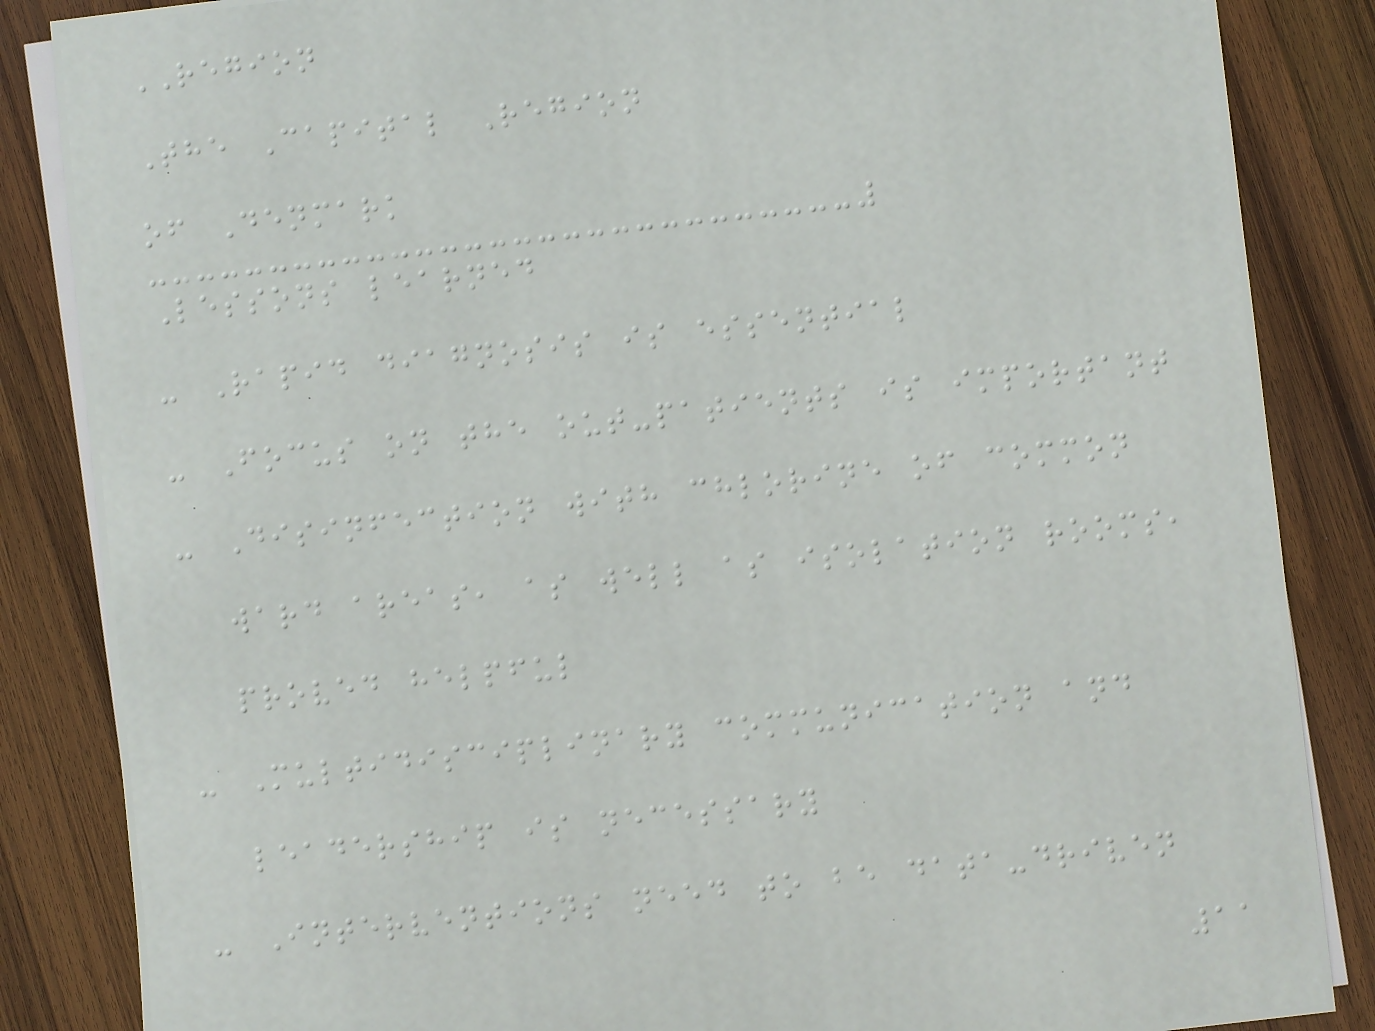REGION
The Capital Region
of Denmark
Lessons learned
- Rapid diagnosis is essential
- Focus on the out-patients is important
- Disinfection with chlorine of common
ward areas, as well as isolation rooms,
proved helpful
- Multidisciplinary communication and
leadership is necessary
- Interventions need to be data-driven
11
